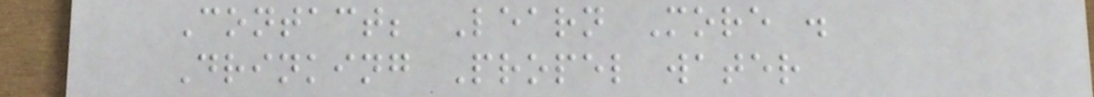Contact; Learn More .
Drinking Propel water
